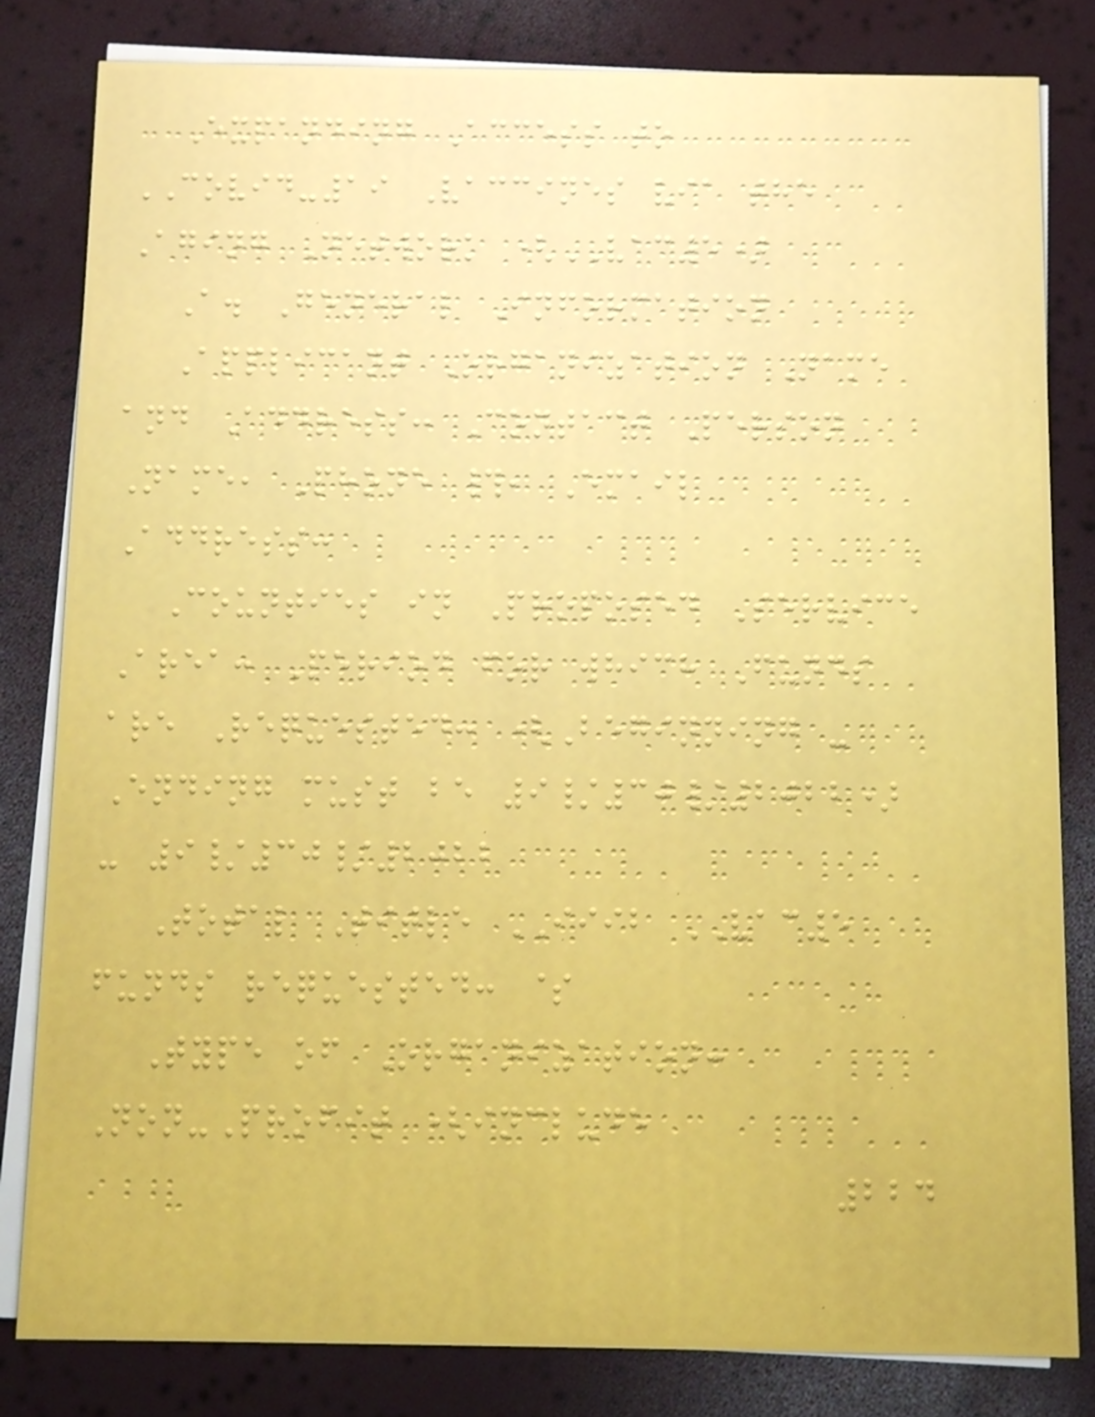Expanding Access to
COVID-19 Vaccines via the
Aging Network (VAC5)
A. General Information
Applicant Organization Name
and Address: Contact Person
Name, Phone #, Email
Address:
Counties in Proposed Service
Area: Period for which Funds
are Requested: (Beginning -
Ending must be 9/30/2022)
- 9/30/2022
Total Title IIIB VAC5
funds requested: $
Type of Organization:
Non-Profit (include
224
